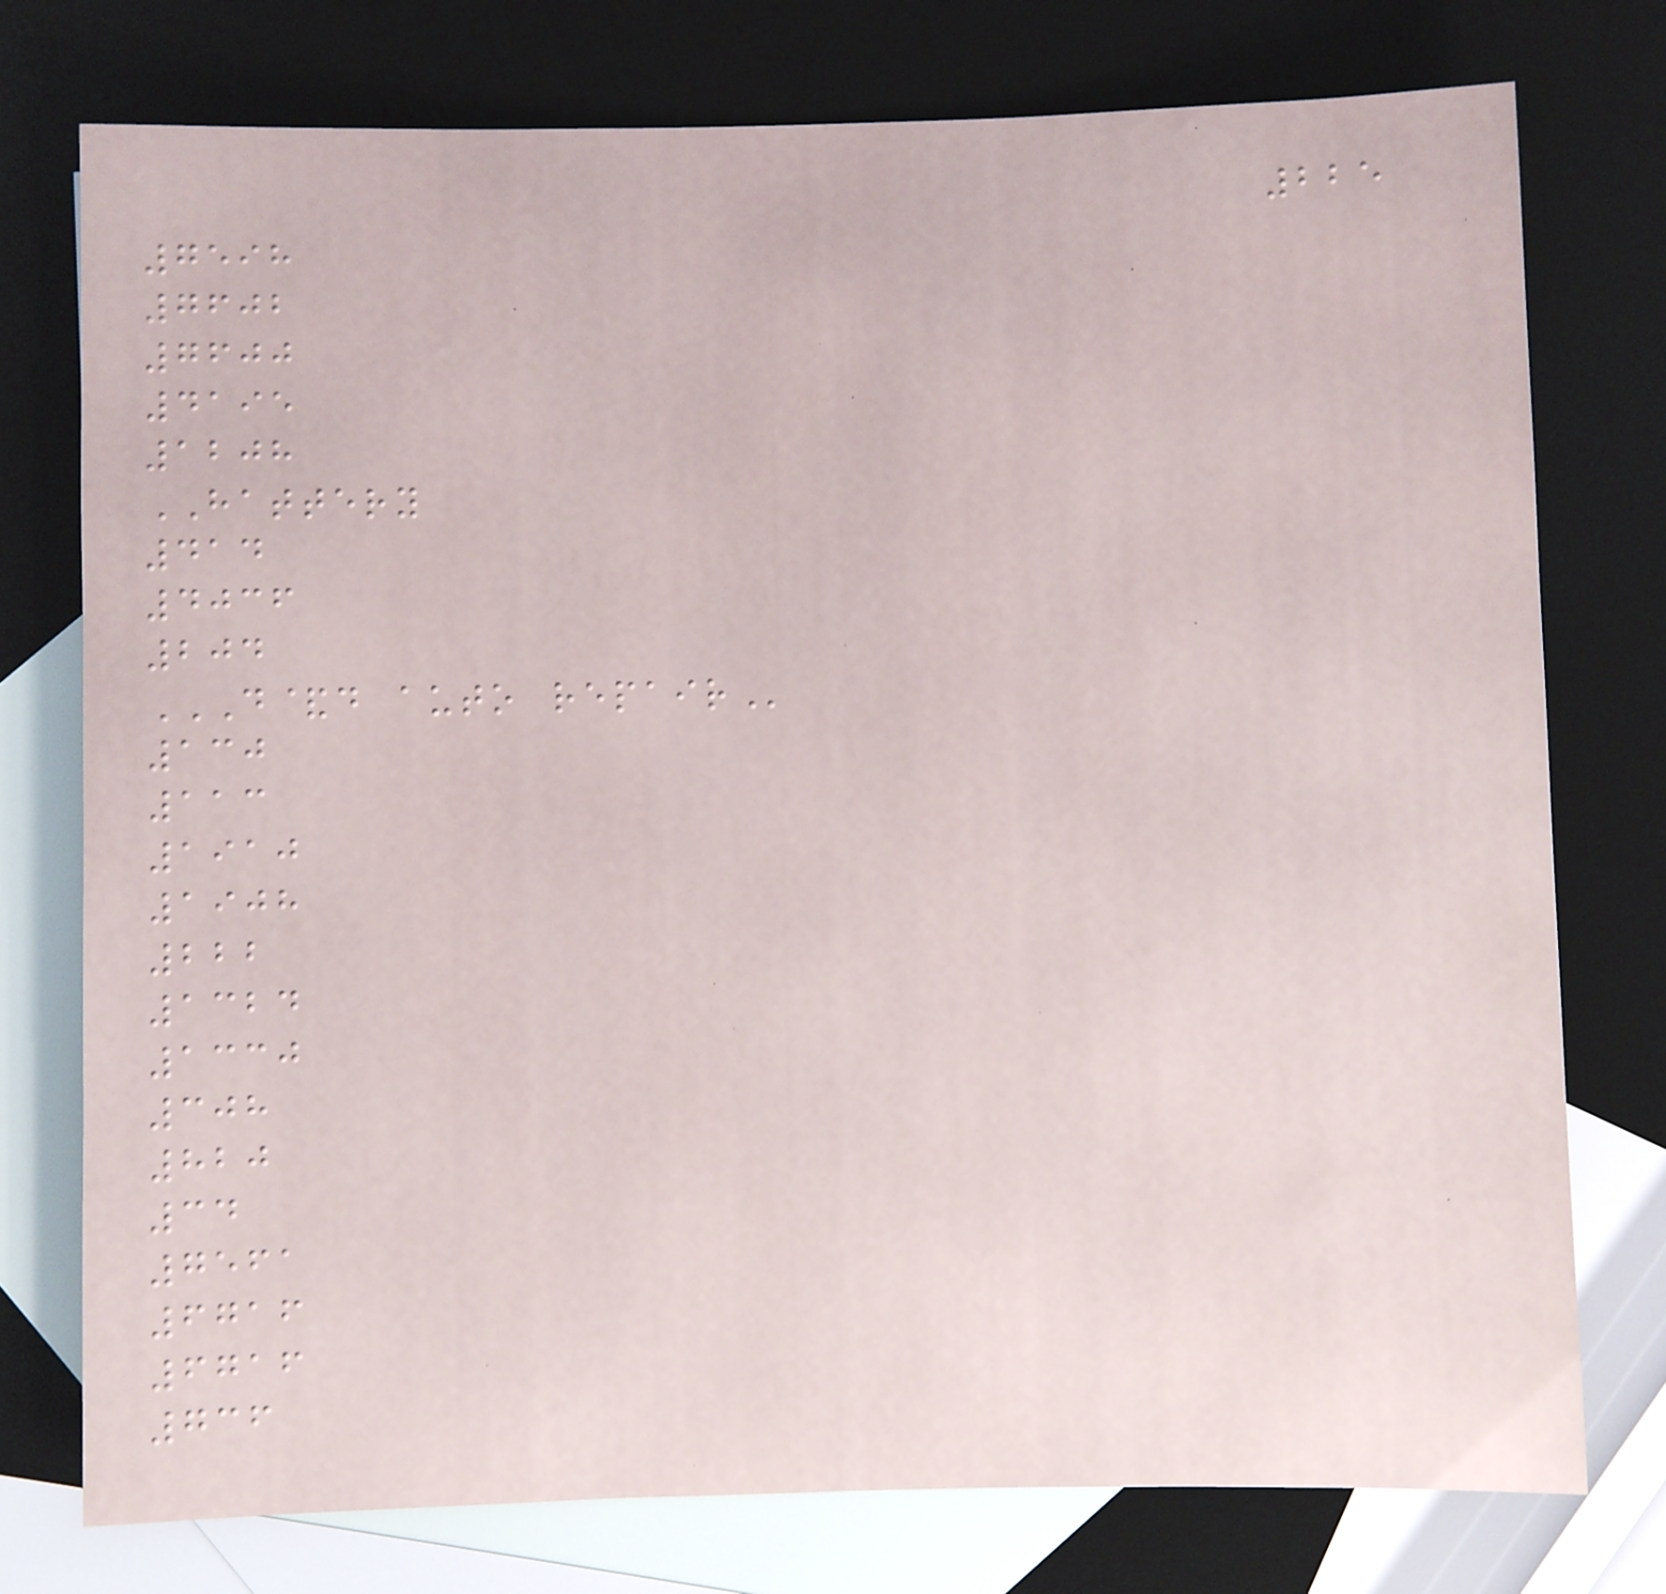225
7598
7602
7600
4195
1208
HATTERY
414
4036
204
D&D AUTO REPAIR
130
113
1910
1908
222
1324
1330
308
820
34
7561
6716
6716
736
